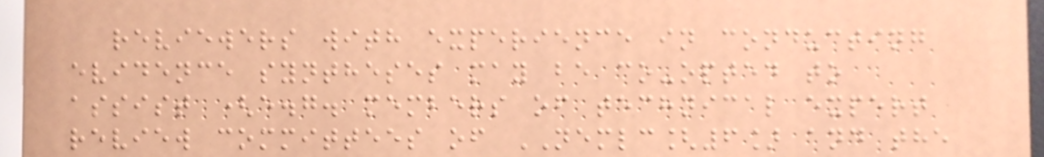reviewers with experience in conducting
evidence syntheses may be co-opted to
assist (e.g. members of technical expert
review committees of NEMLC[6] and the
